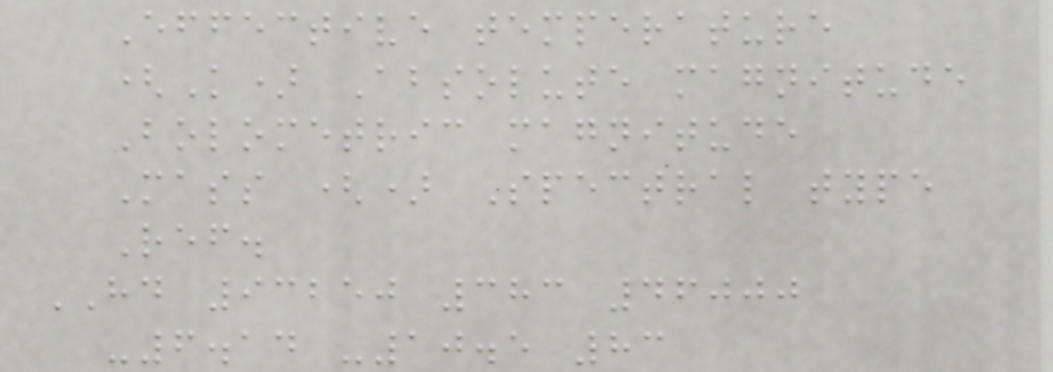Effective temperature
(K) Absolute magnitude
Bolometric magnitude
Mass () Spectral type
Ref.
HD 93250 383 46000
-6.14 -10.5 83
